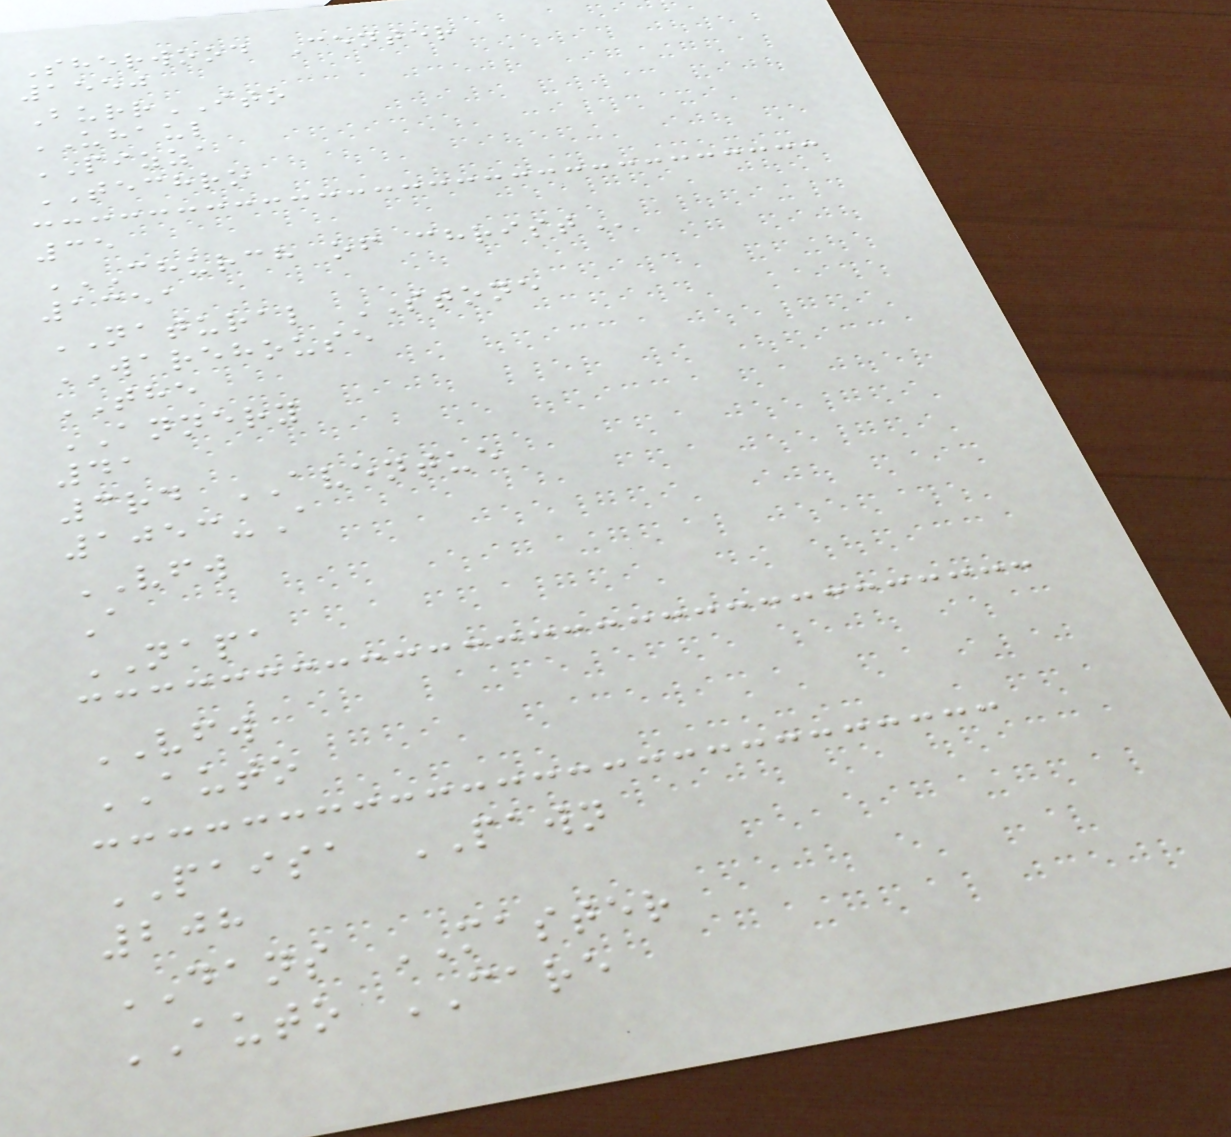Sherwood Center
1550
BurrITO
UHAUL
PIZZA
TECHRO
35
CHURCH OF CHRIST
1351
NATURAL STONE
WAREHOUSE
THE
ANNERY
41
3rd AVENTUE
1053-A
VFW
A
NAPA
VFW
AUTO
PAISA PAWN
208
DANS MASTER
AUTO CARE
